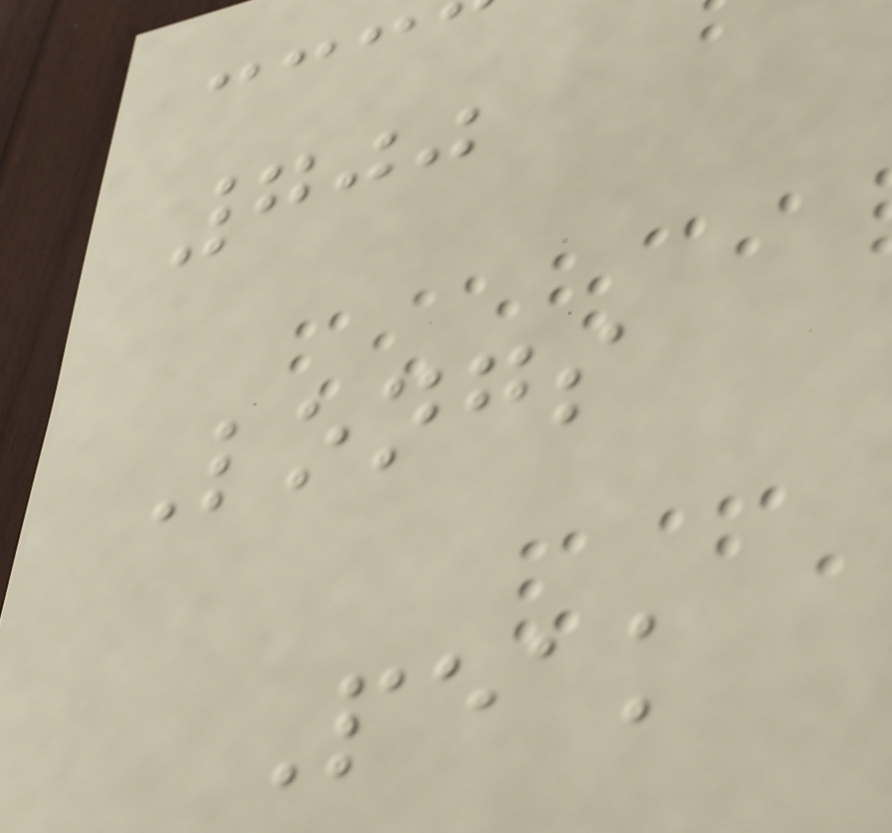700
Longs
Peak
